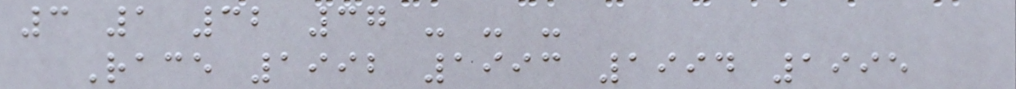3 1 32 37 - - -
Race 1992 1993 1994 1995
